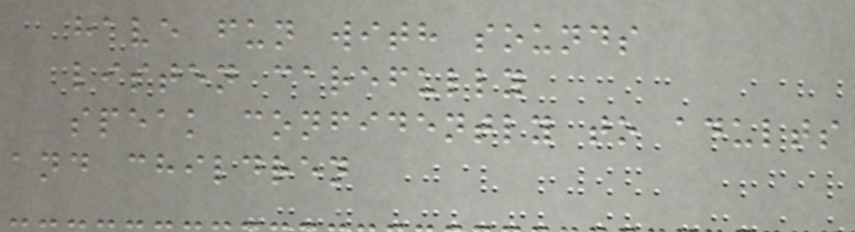have fun with sounds
listen carefully
speak confidently to adults
and children
